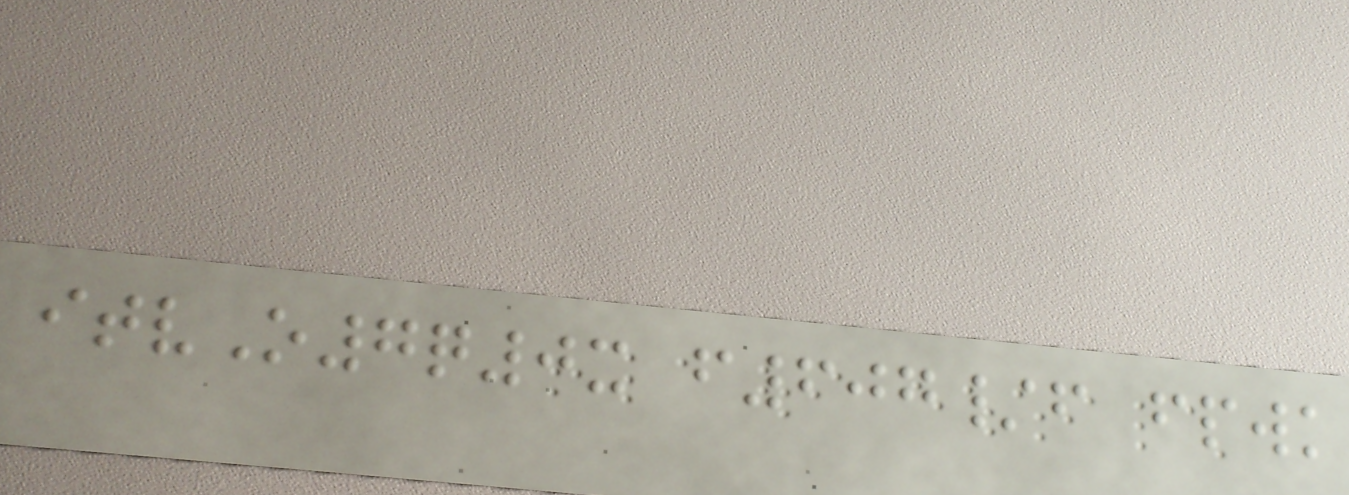itvO7q0x f607/f fpwk
